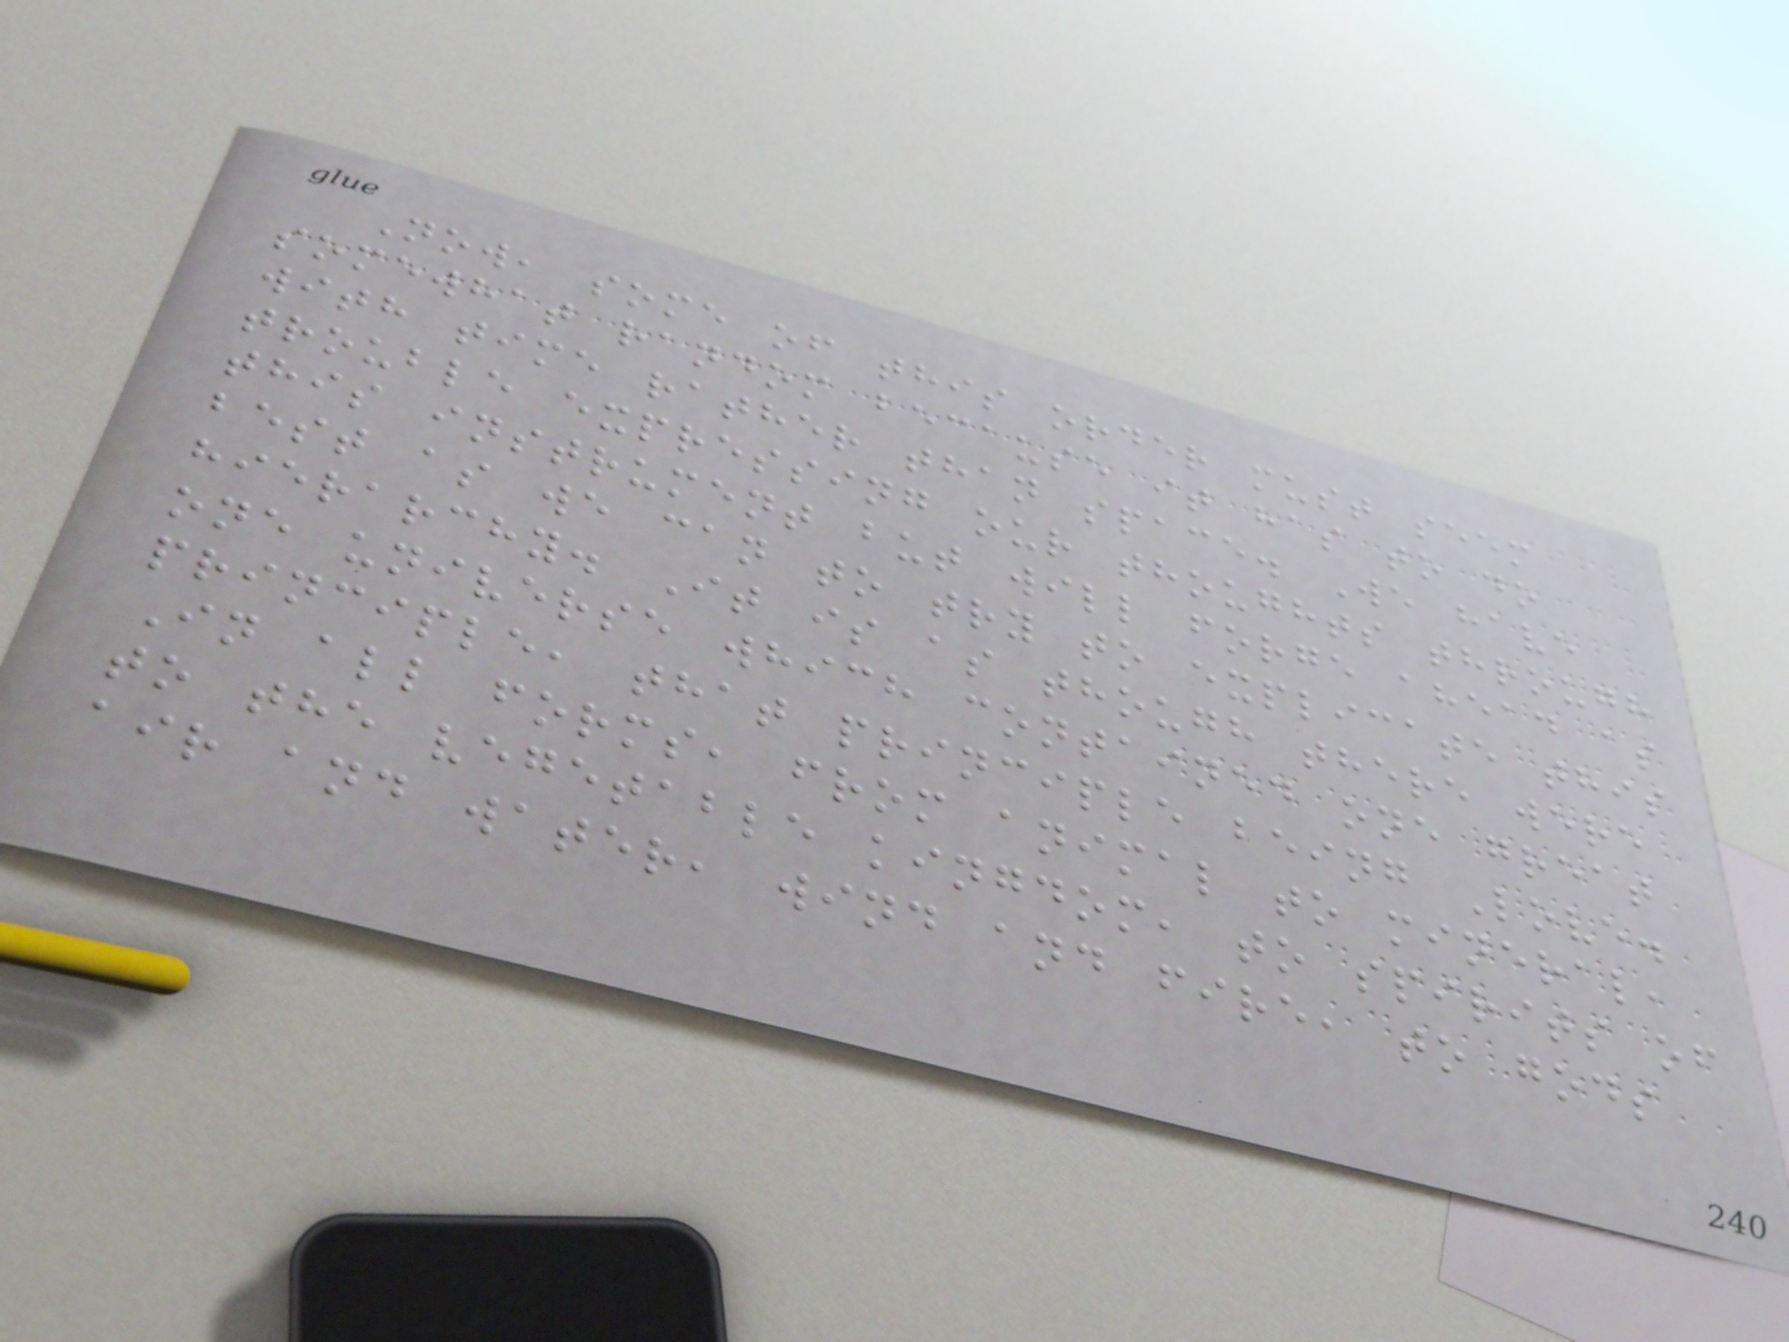Now, some of this order must seem
somewhat random because it has to do
with time rather than space. We have
trouble expressing our thoughts through
this instrument but will forge ahead as
best as we can to try to explicate this
hierarchy. It is as though there were
one universe which contained one great
principle, that principle being Love.
In all forms, from animal to mineral,
to the vegetable kingdom, to spirits of
air and water, wind and fire, to gods
